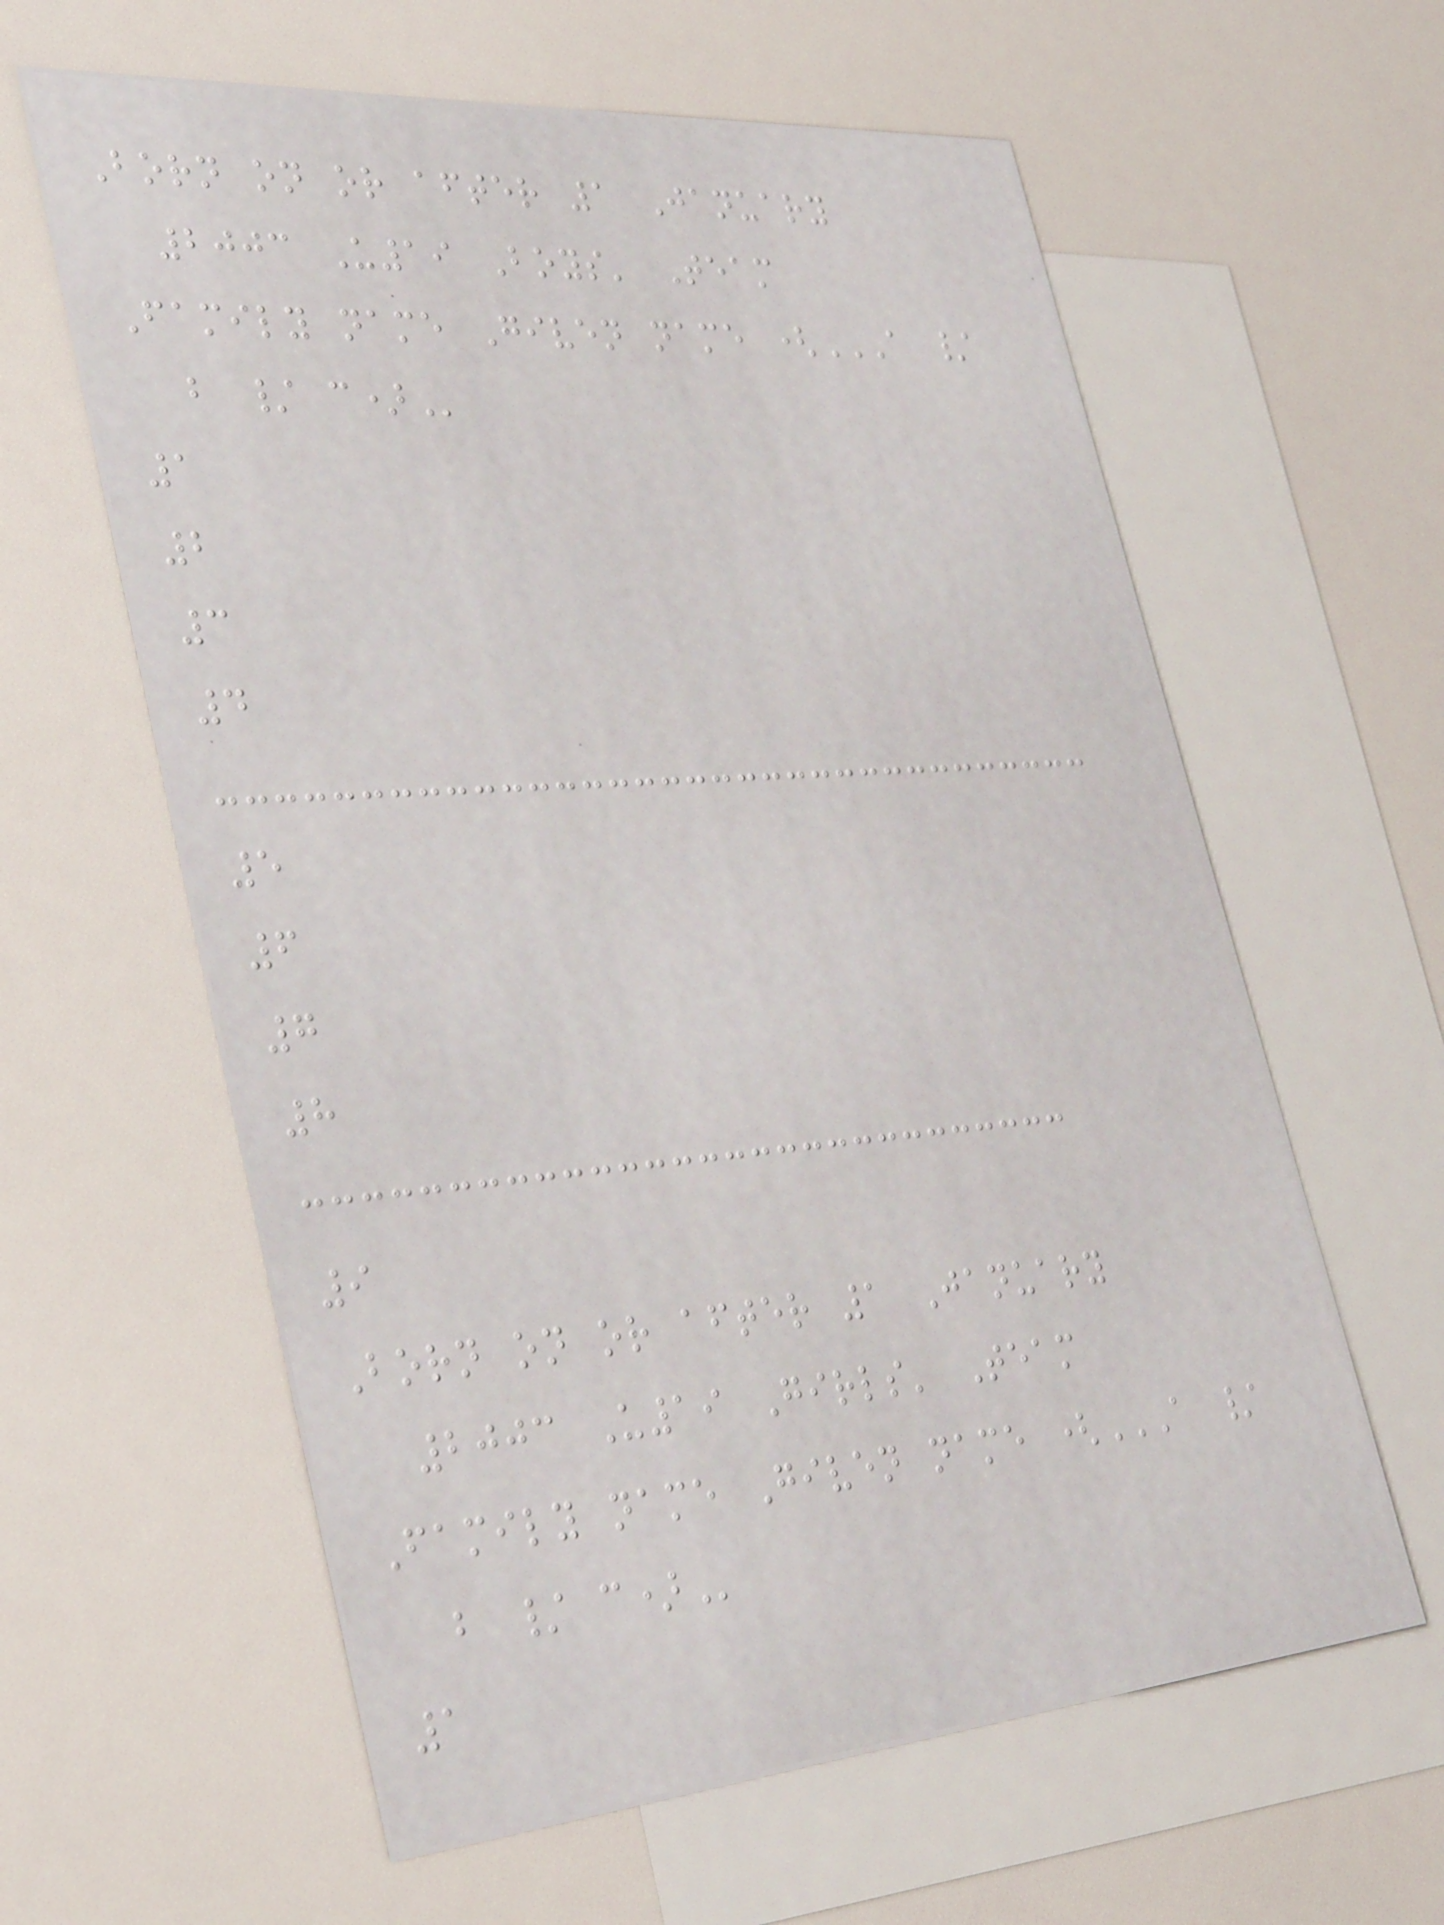Born on or after 1 January
2003 U19 Boys' Team
Family name Given name (A /
B / C)
1
2
3
4
5
6
7
8
9
Born on or after 1 January
2003 U19 Girls' Team
Family name Given name (A /
B / C)
1
